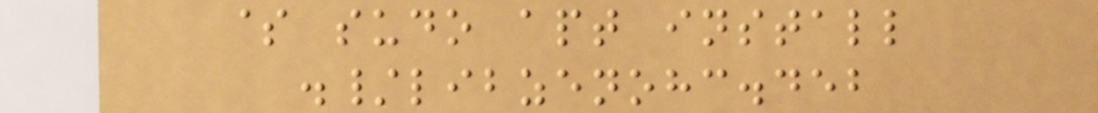$ sudo apt install
./libzenohc.deb
